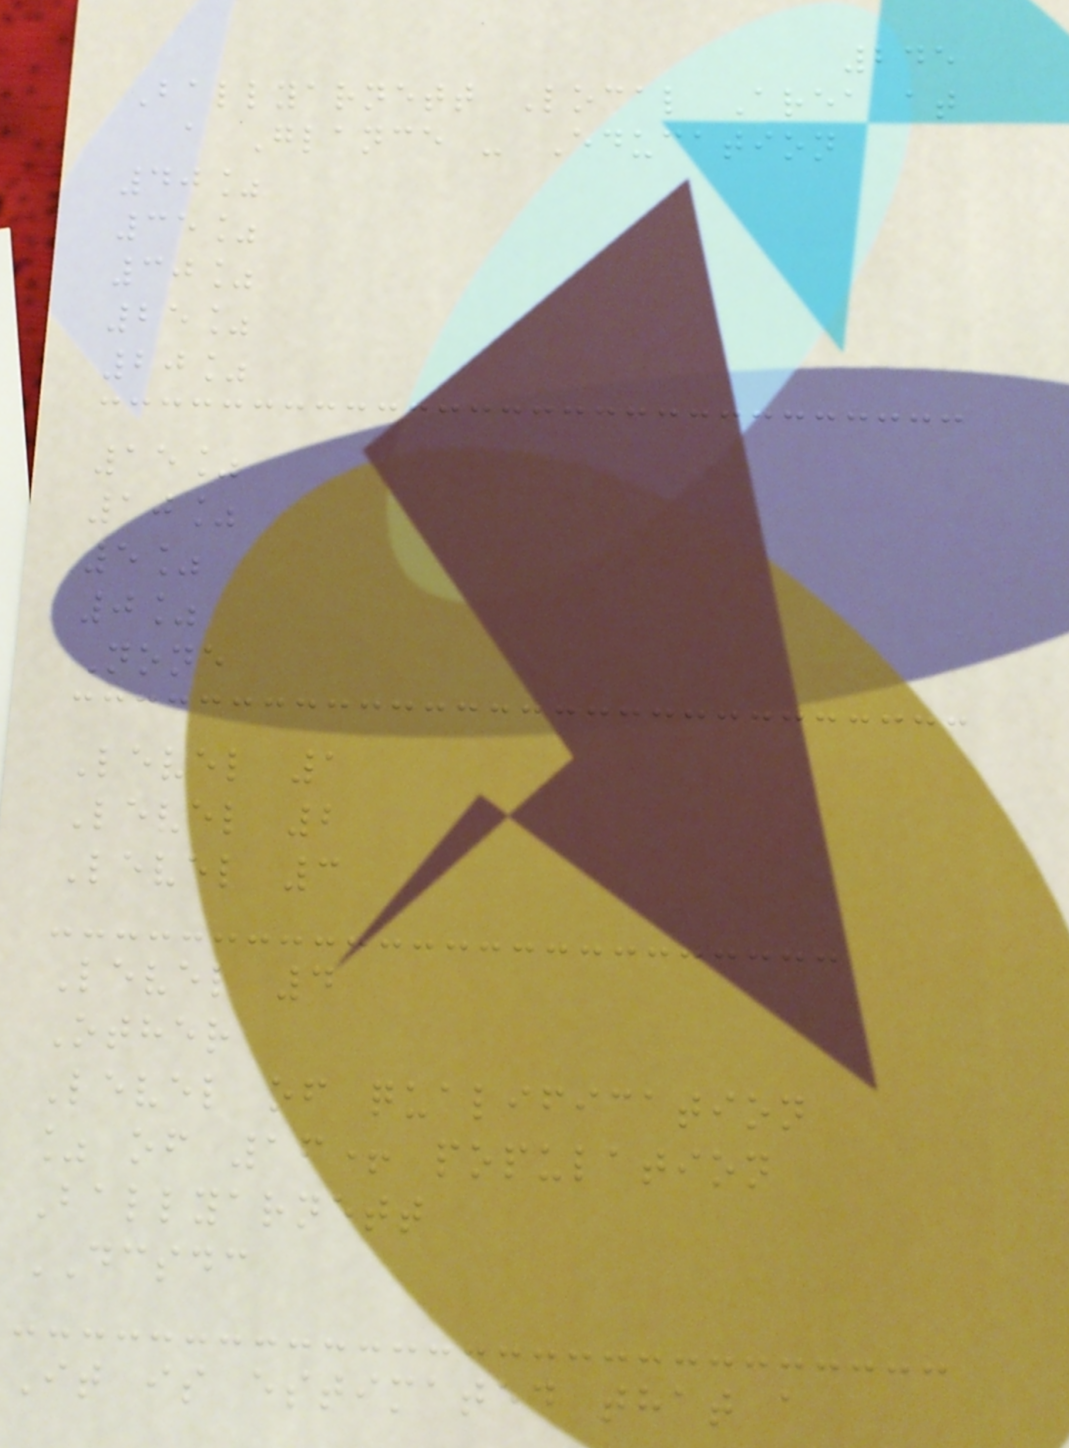245
Ballyarnett Local Area at
a Glance - Education
40%
35%
30%
25%
20%
15%
10%
5%
0%
None
Level 1
Level 2
Level 3
Level 4
Other
Level of qualification
% of 16+ population
Ballyarnett
DCSDC
It is estimated that a
